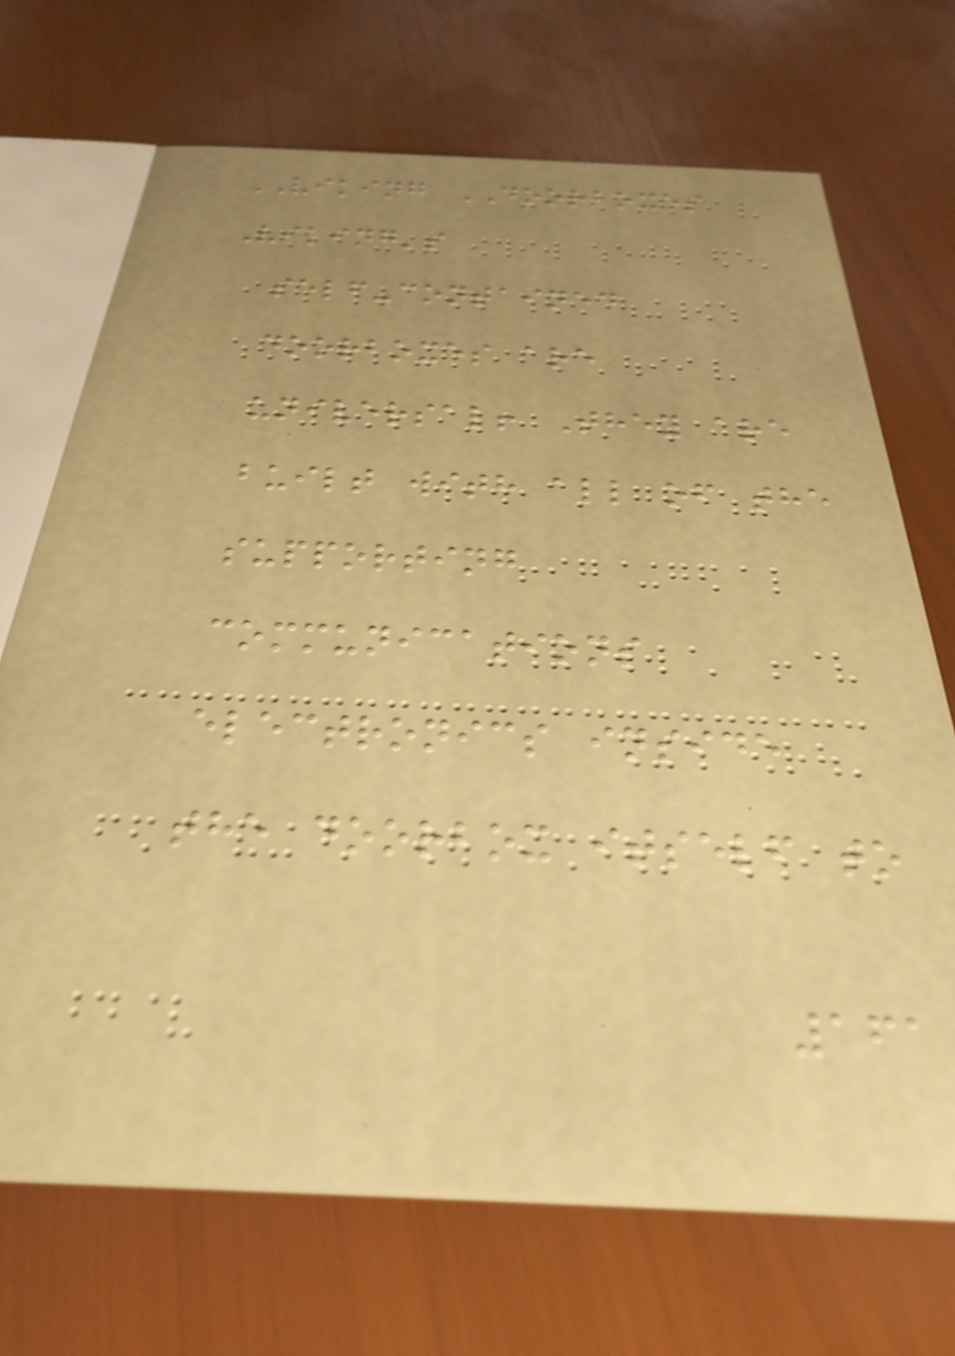VIKING DOORBOXES
Viking's
self-contained
doorboxes are
universal! They are
built with all of the
supporting
communications
electronics inside
the doorbox itself to
161
